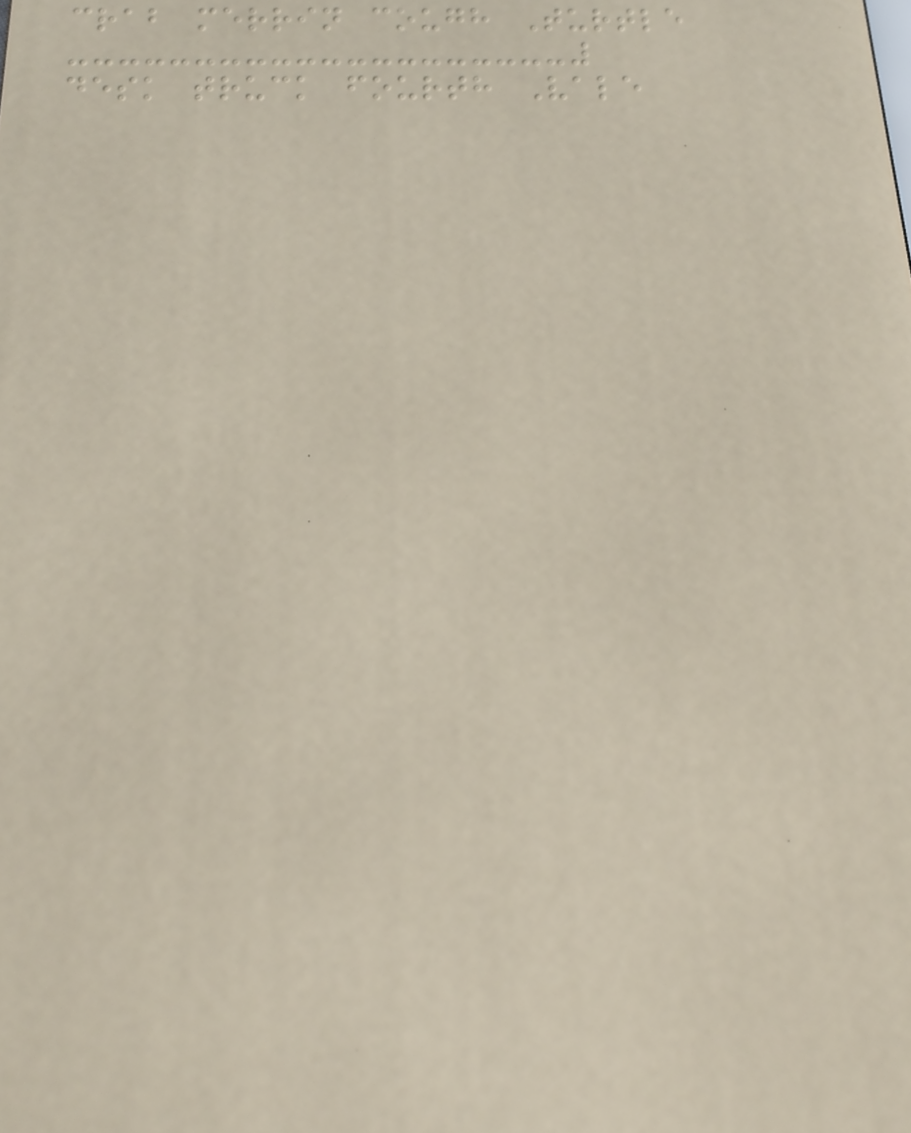crab merrin cough Turtle
desk truck fourth Vale
